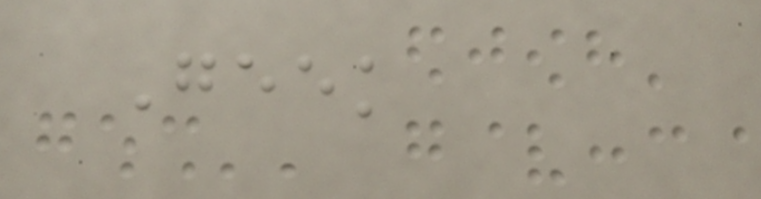Geek
